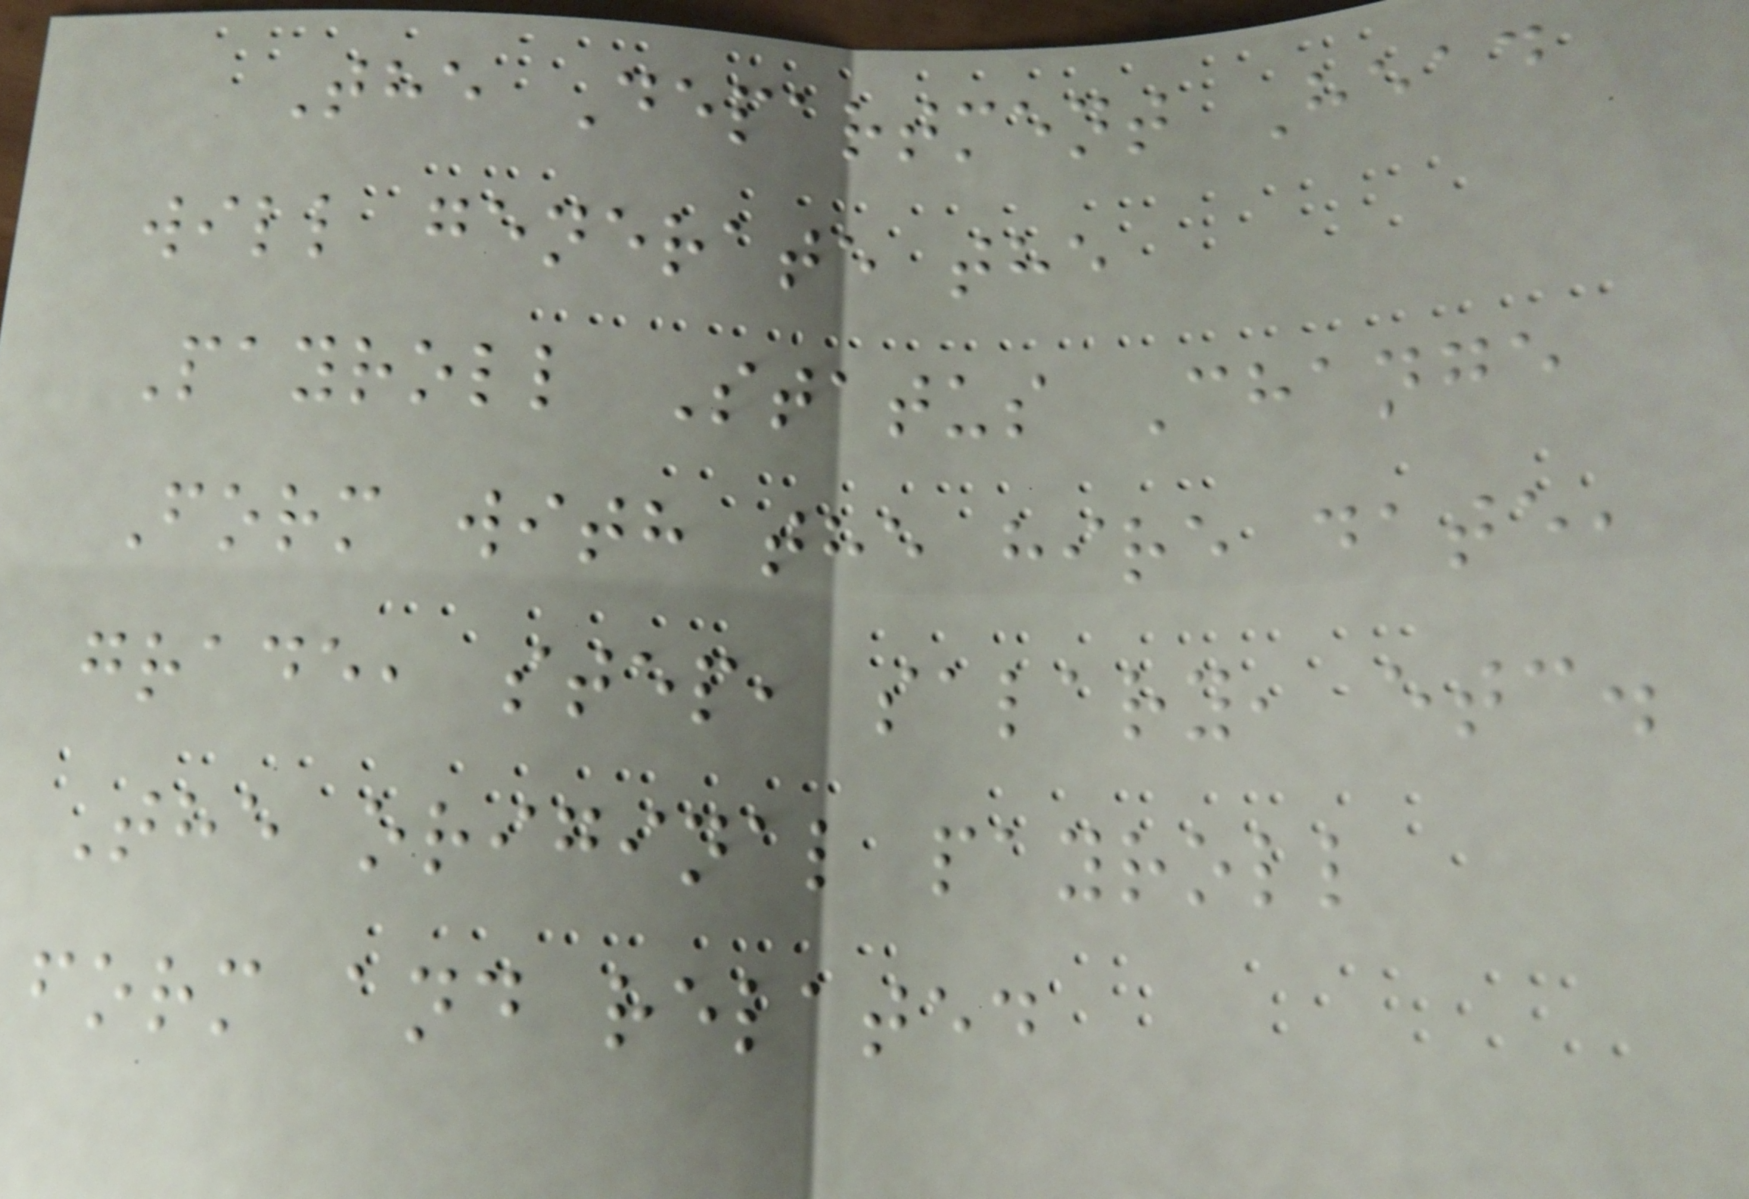The Department Head
will generate the
Payroll Status Change
Form with the hire date,
grade, step, salary, etc.
The original payroll
form and related
